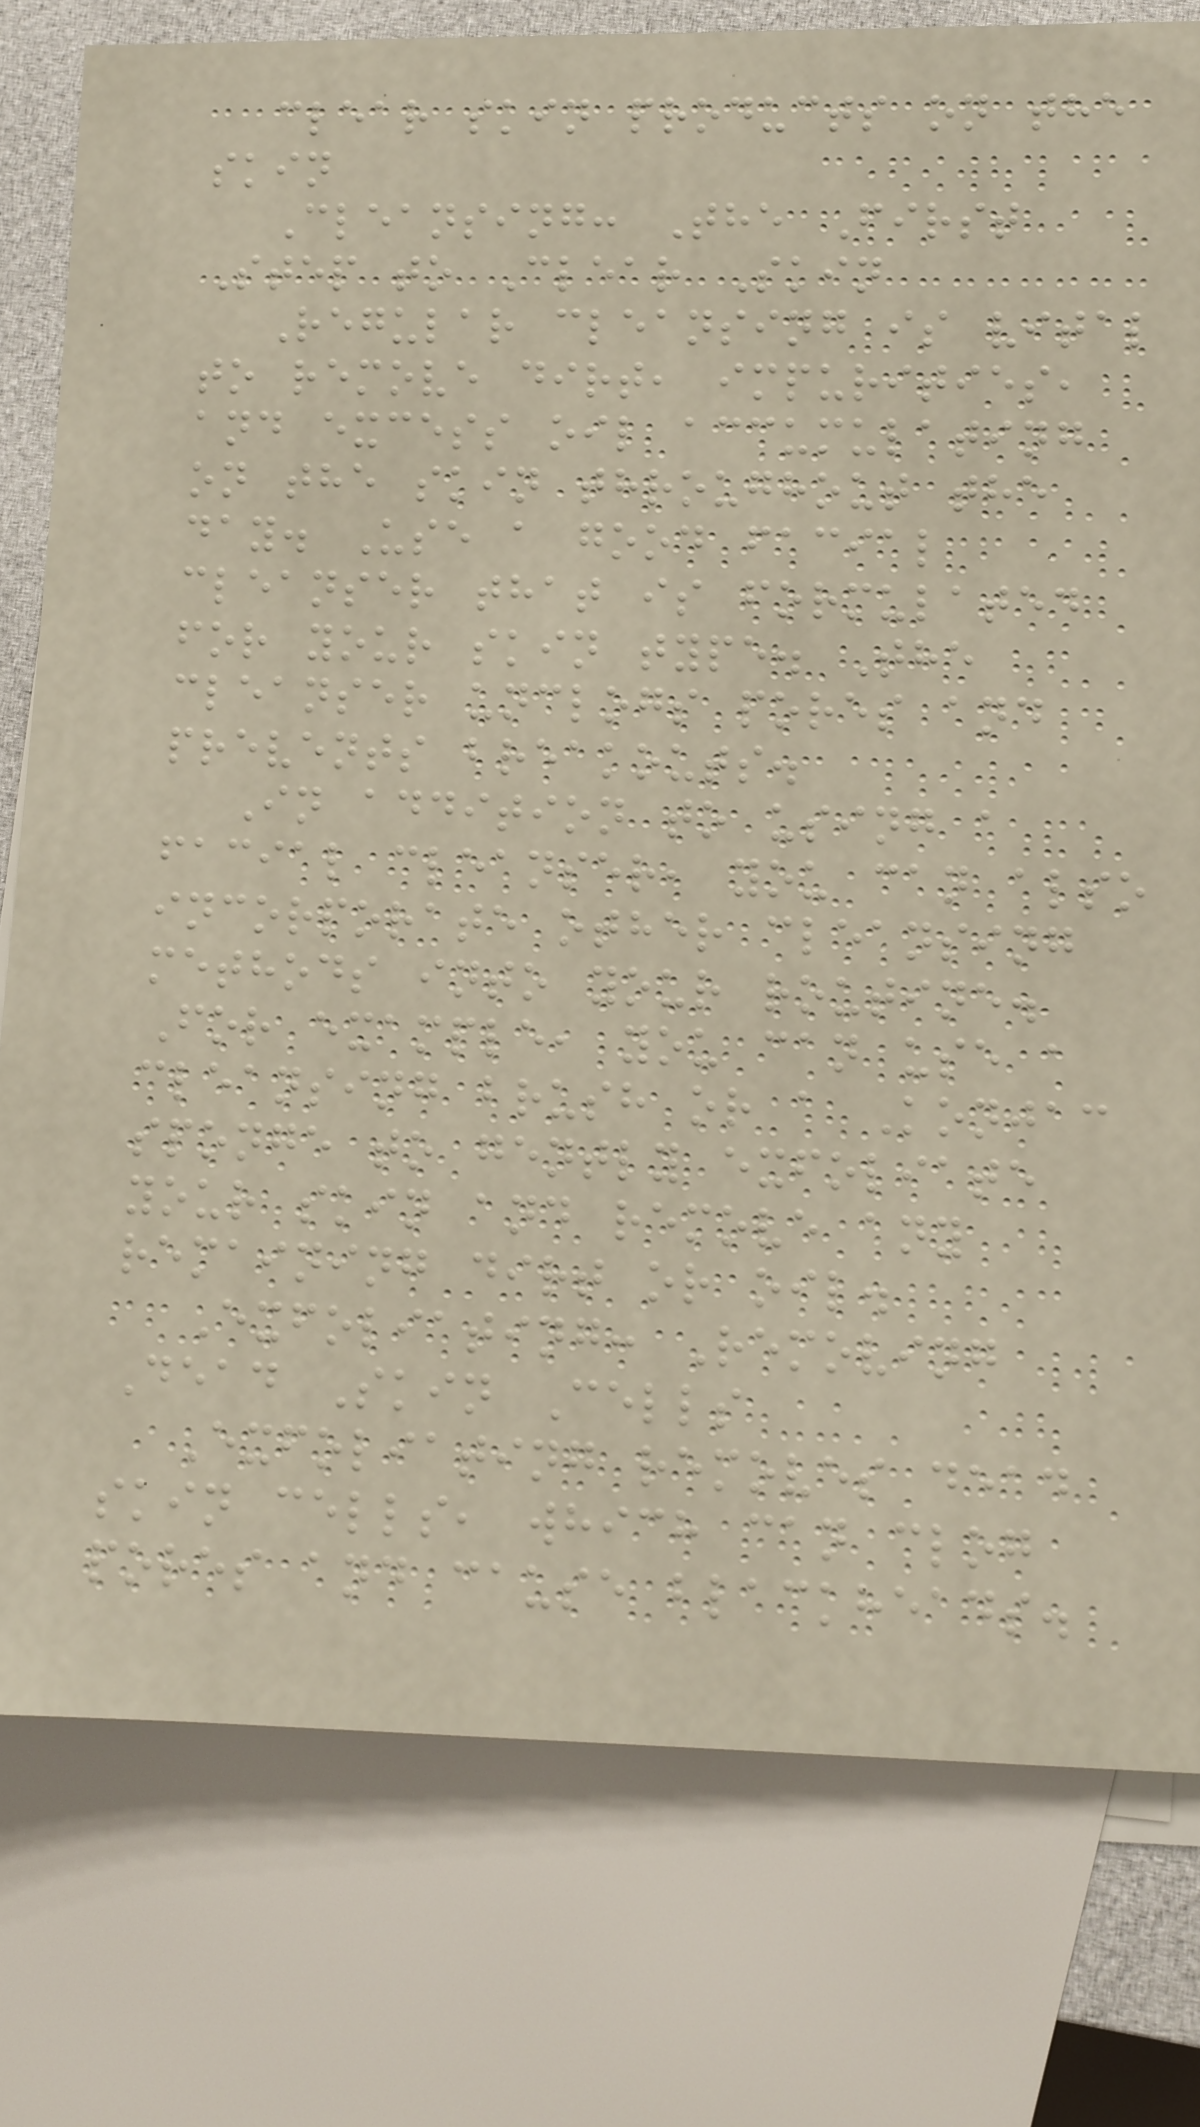clear skin products on the
skin
Cleansing: The First
Step to Clear Skin
Regular cleansing is vital
to remove dirt, impurities,
and excess oil accumulating
on the skin throughout the
day. Use a good facial
cleanser that is formulated
for your skin type. The
cleanser unclogs pores and
prevents breakouts.
In addition to using a
facial cleanser, you can also
incorporate other cleansing
methods into your routine.
For example, you can use a
cleansing brush or a Konjac
sponge to gently exfoliate
your skin and remove any
remaining dirt or oil.
Exfoliating: Removing
Dead Skin Cells
Exfoliating removes dead
skin cells, which can clog
pores and cause blackheads.
